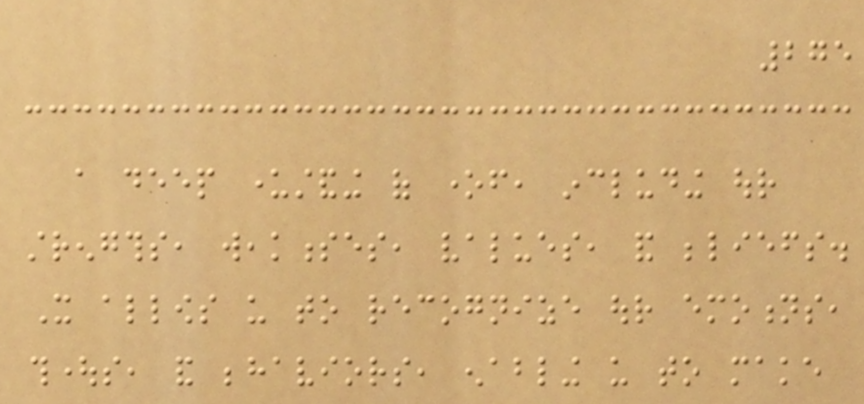275
a deep understanding of oneself, including our
strengths, weaknesses, values, and beliefs.
It allows us to recognize our emotions,
thoughts, and behaviors, enabling us to make
